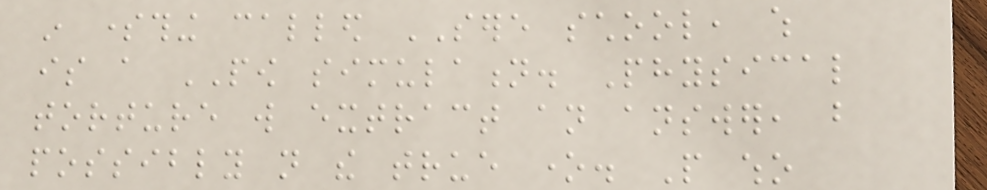in something called SERE school, which
is a POW simulation. Physical
torture will extract an answer, but
possibly not the true one. People who
